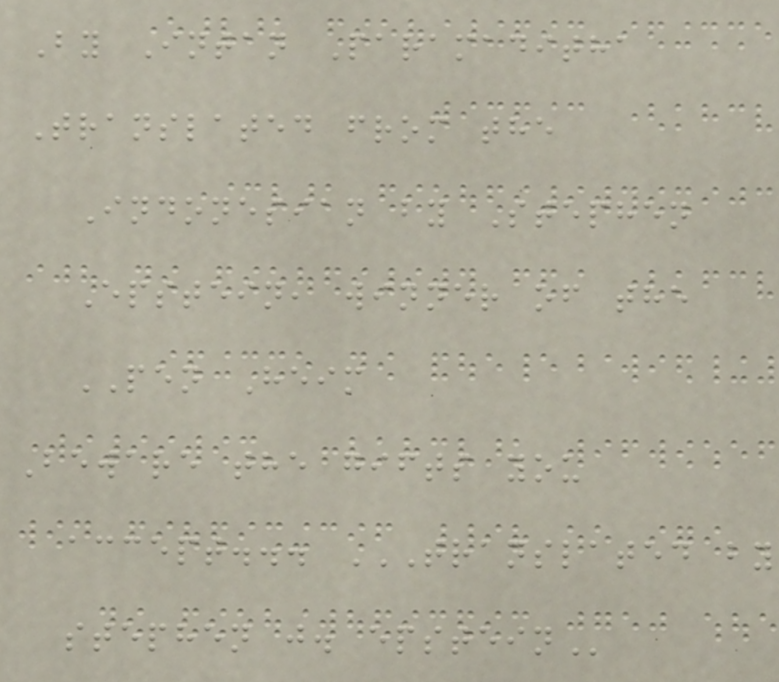By Intan Paramaditha
Translated from the
Indonesian by Stephen
Epstein, winner of the
PEN Heim
Beware the gifts you
accept... TRANSLATED BY
STEPHEN J. EPSTEIN
